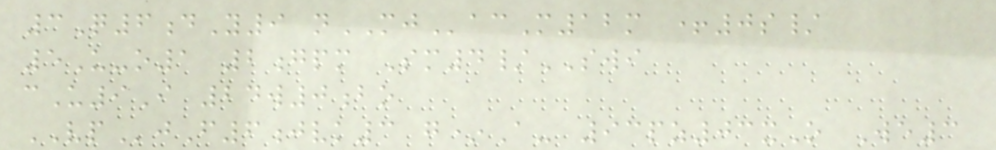3Q6dY9 nMJacM12m +0s/
5U-o1 2gpm Sm4/SWI
cU9I 24w0bo
VPjF6jvk3 g*A- 93pz03xO We3
